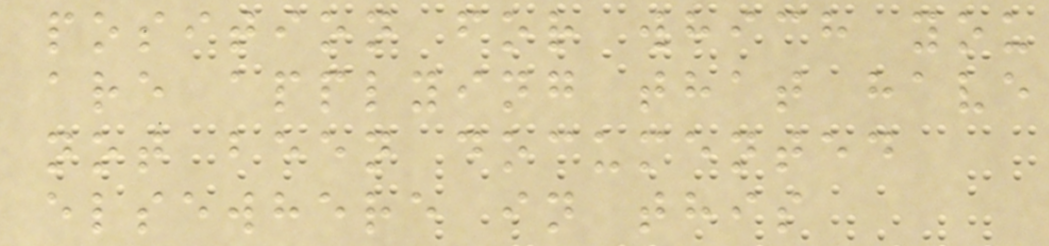position for which you
are applying that have
not been documented
elsewhere in this
